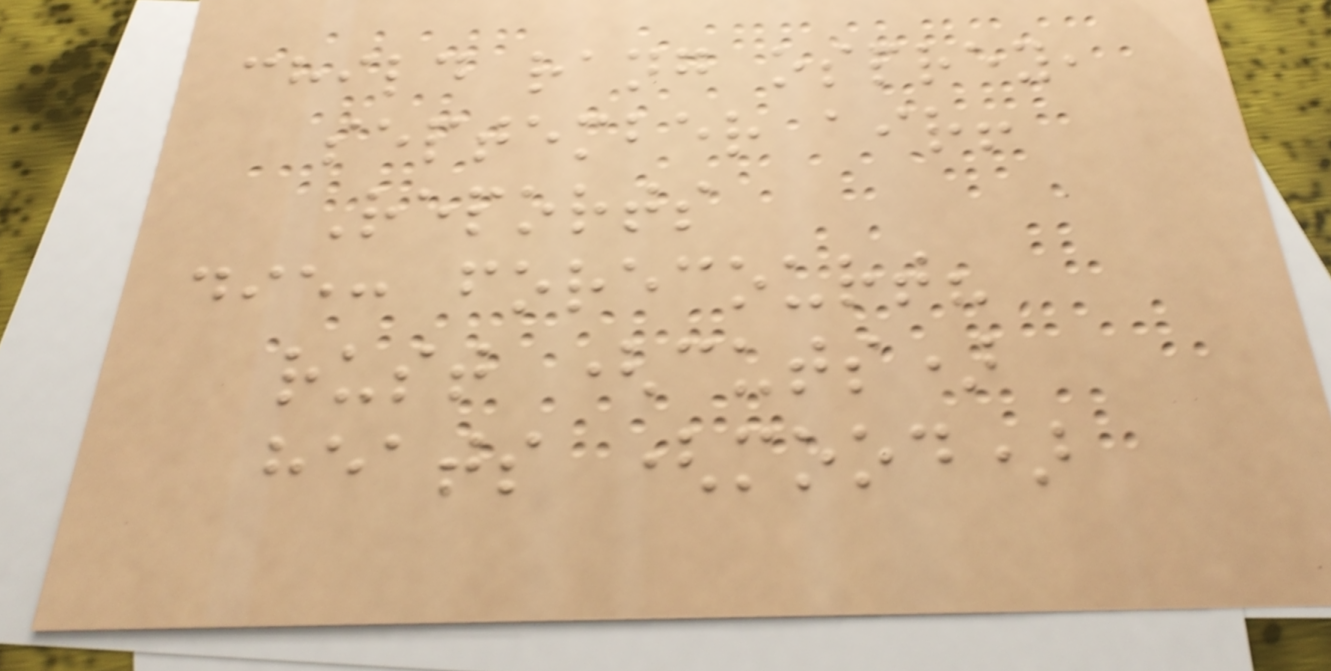child rang osprey,
september air!
Reports
die: forecourt?
rust (cuts)
heats (mood)
